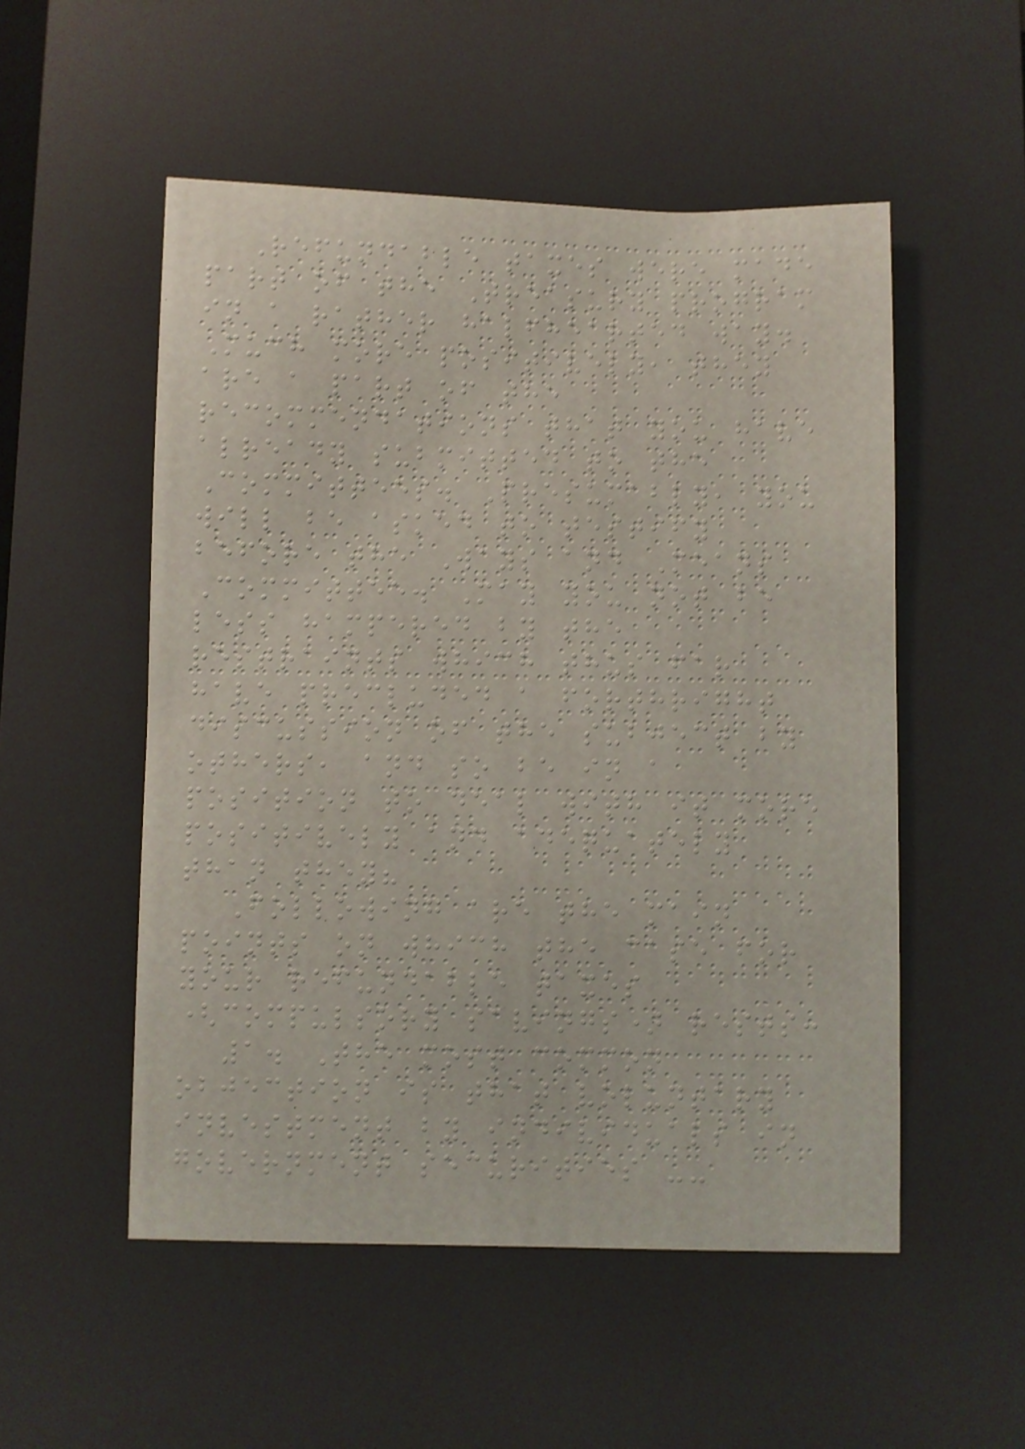Refundable taxes were made
part of the Treasury program
in a rather halfhearted way.
Much more positively, they
are a part of the
recommendations that you have
already submitted to the
Committees. Presumably, you
will be asked to testify
before the Ways and Means
Committee. May you not be
less hampered by the
restraints which thus far
have precluded a forthright
discussion of the subject by
others, and so be in a
position to deal with it more
positively and adequately
than they?
Following are the main
points on which the case for
your refundable taxes
(compulsory savings) rests:
1. The most common
objection is that voluntary
investment by individuals in
government securities --
